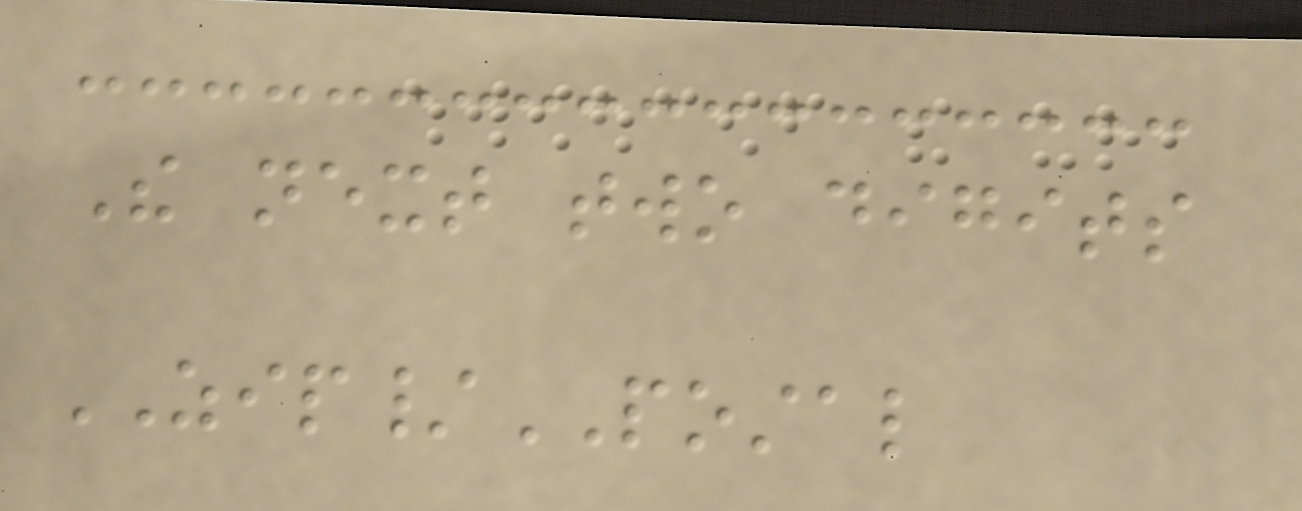The next two digits
ZIP/POSTAL
